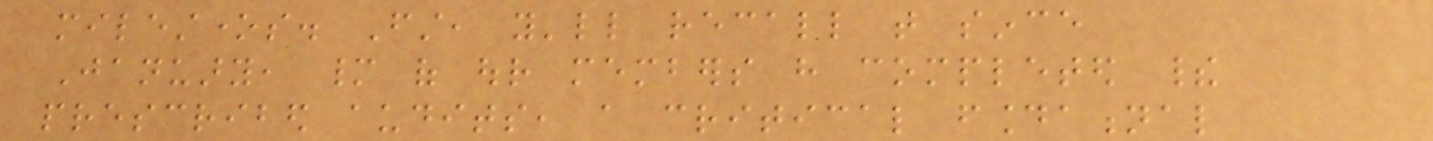milestones. First, you'll recall that since
January, many of our members have completed their
prescribed audits, a critical foundational
